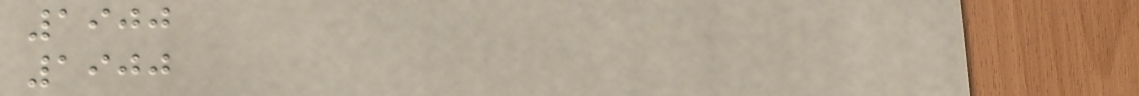1900
1900
